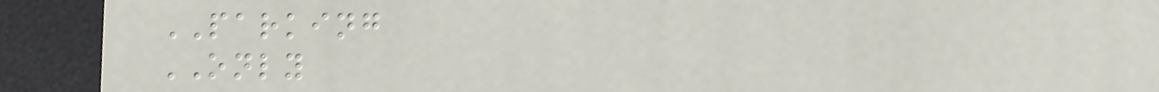PARKING
ONLY
